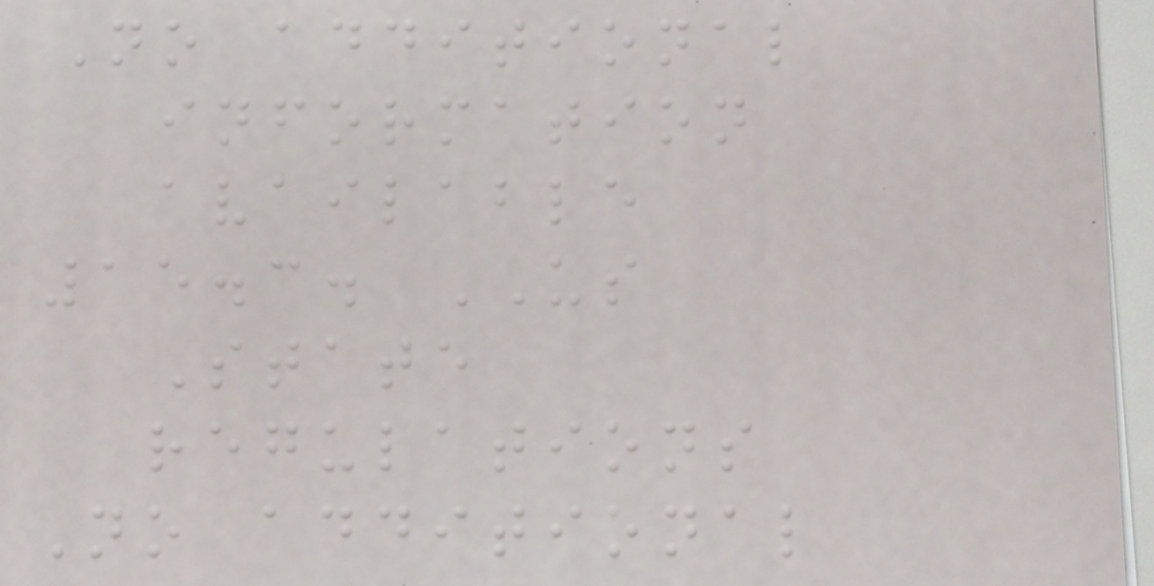No additional
information
available
15.3. US
State
regulations
No additional
